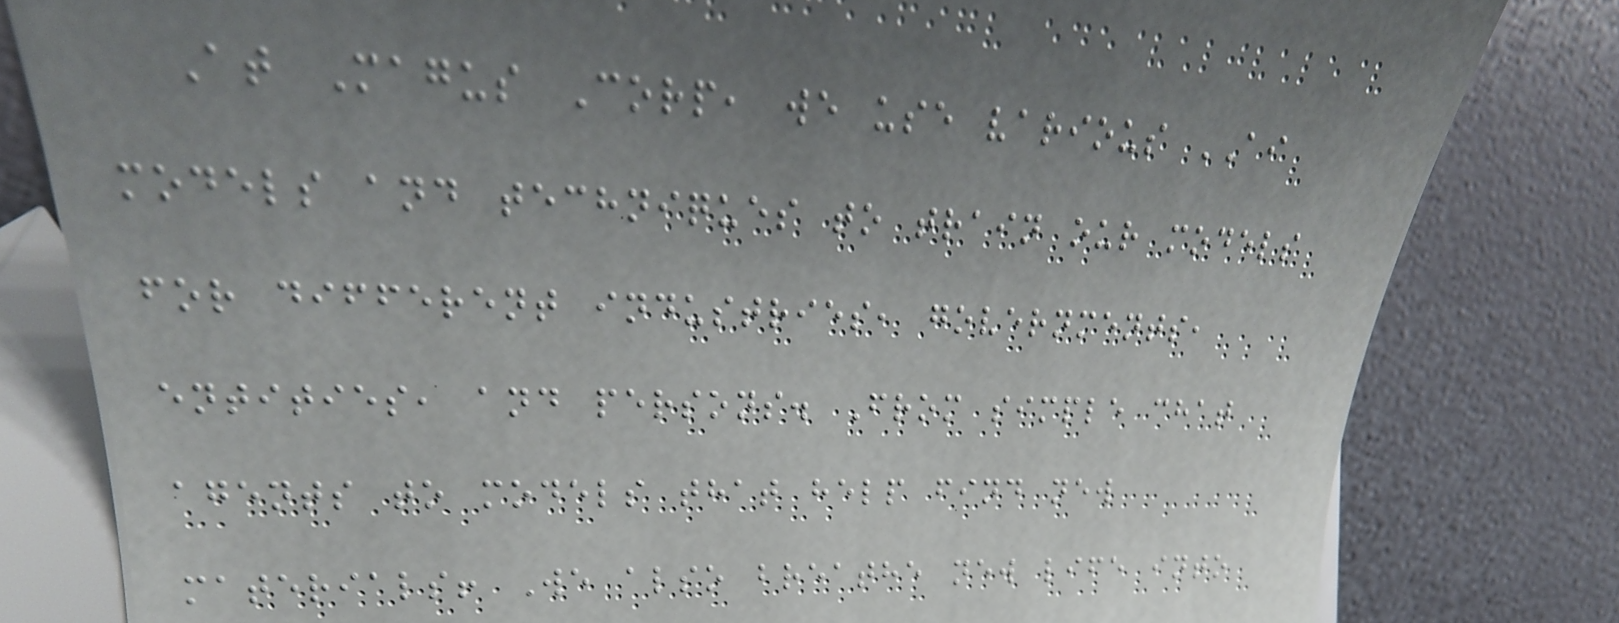At Magus Corp, we use various AI
models and techniques to train our models
for different industries, governments,
entities, and persons. From simple chat
agents to models that help find new
materials! We also breathe new life into
